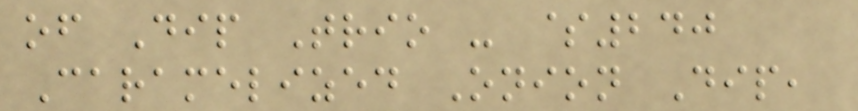of Dip Trio - $240
Caramelized Onion Dip,
